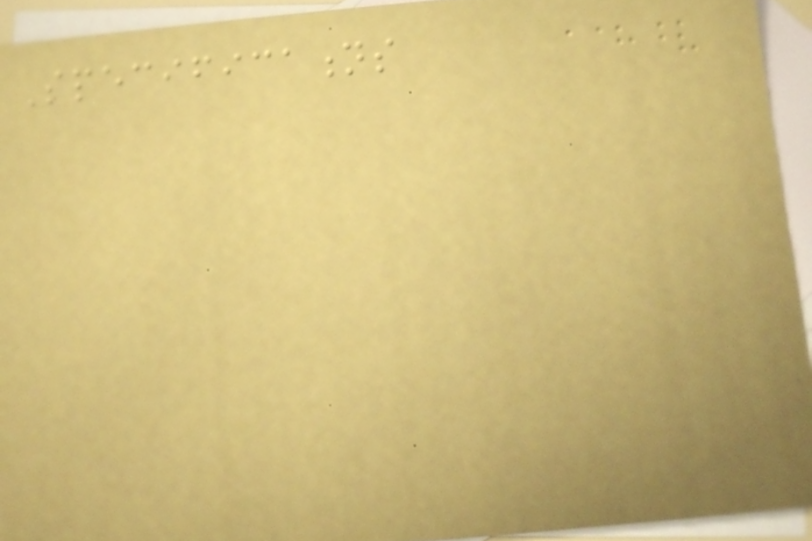Specifications
